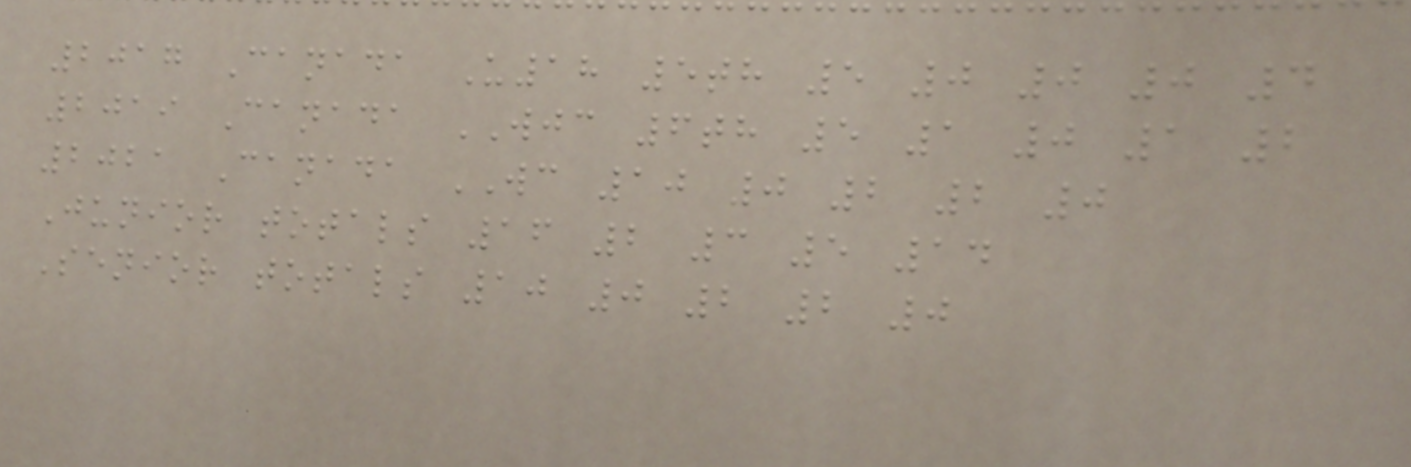2017 Canada U18 5th 5 0 0 0 4
2019 Canada WJC 6th 5 1 0 1 2
2021 Canada WC 10 0 2 2 0
Junior totals 16 2 3 5 14
Senior totals 10 0 2 2 0
